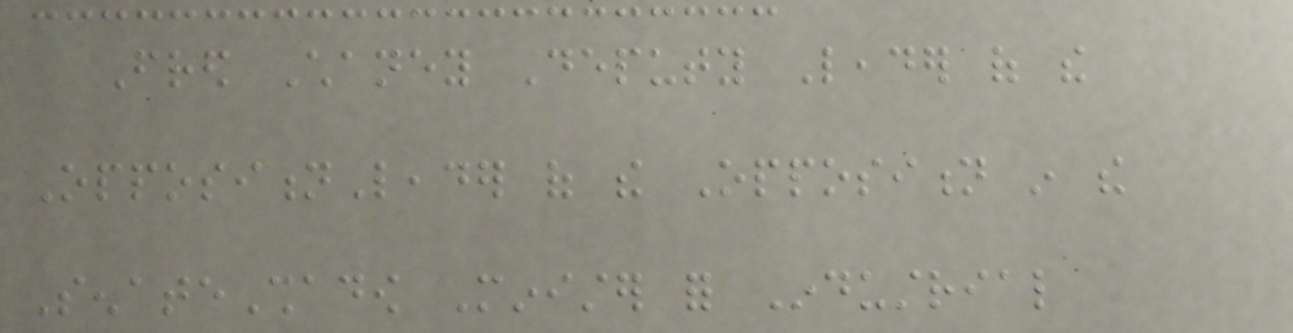Fred Chaney Deputy Leader of the
OppositionLeader of the Opposition in the
SenateShadow Minister for Industrial
